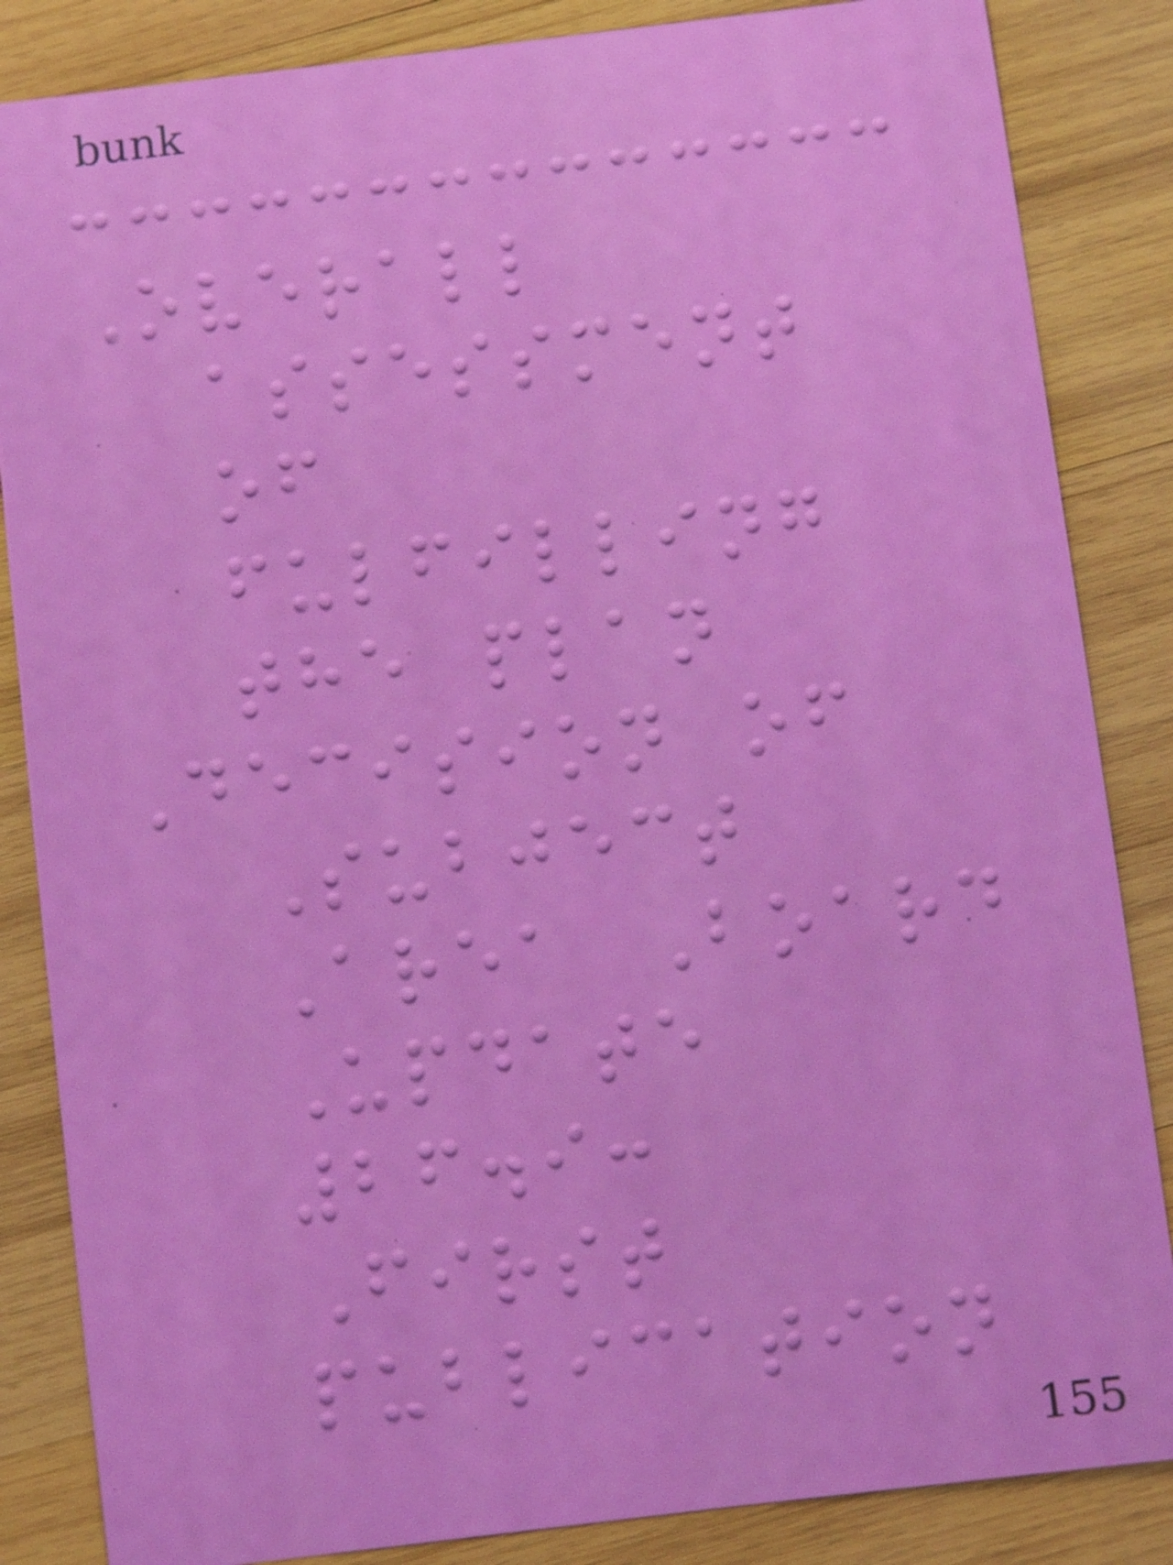Overall
assessment
of
fulfilling
the plan
Decision of
Subject
Area Board
Update
26.9:
First
publication
